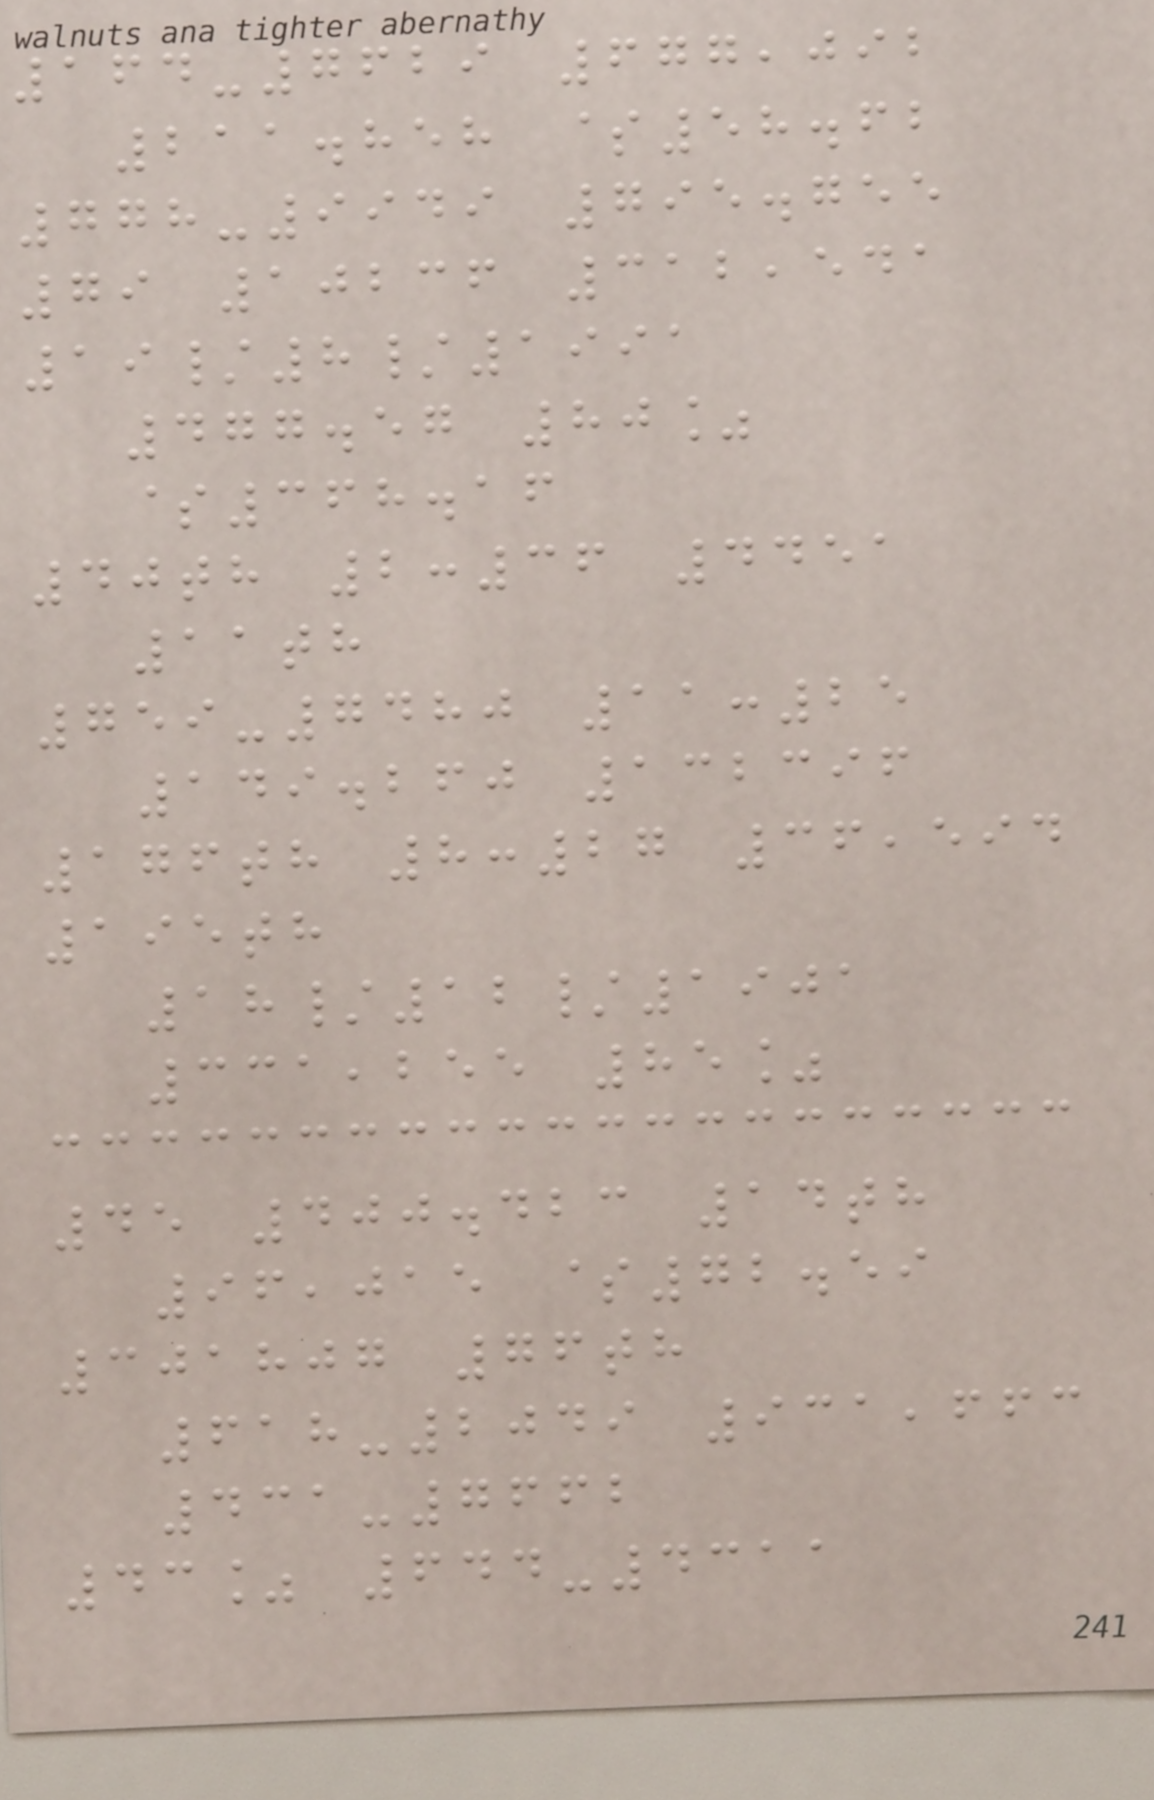164-7629 677,092
211.858 $58.62
778-9949 795.755
79 10236 312,541
19/8/1991
477.57 80%
$368.16
40th 2:36 4451
11th
759-7480 11:25
149.260 132396
176th 8:27 36,594
195th
18/12/1901
331,255 85%
45 400.423 14th
96,015 $72.59
301807 76th
618-2049 931,663
431-7662
43% 644-4311
